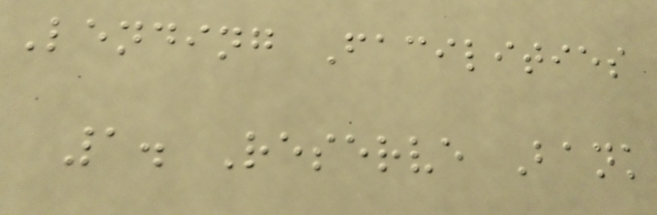Lending Facilities
1. Reserve Bank
